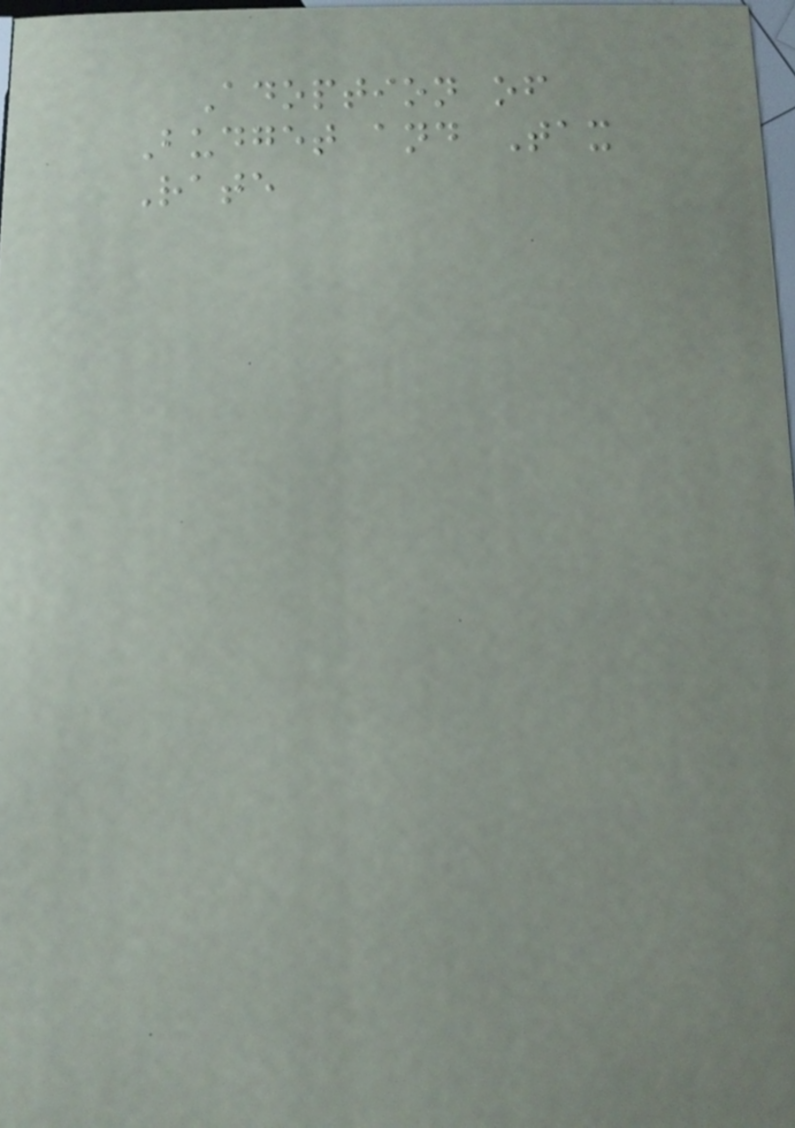Adoption of
Budget and Tax
Rate
